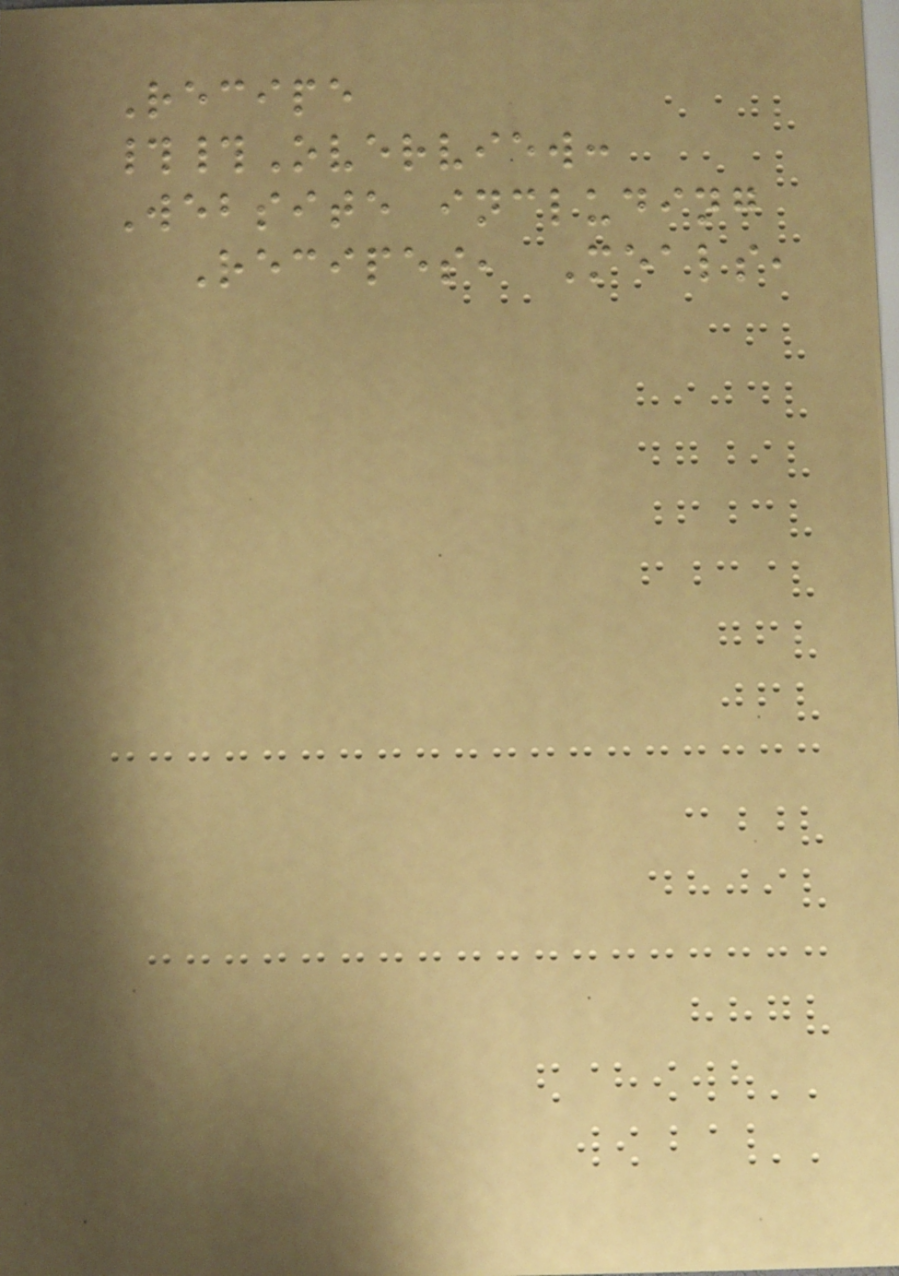Recipe
##Overview:
Website including
Recipes, Meals,
